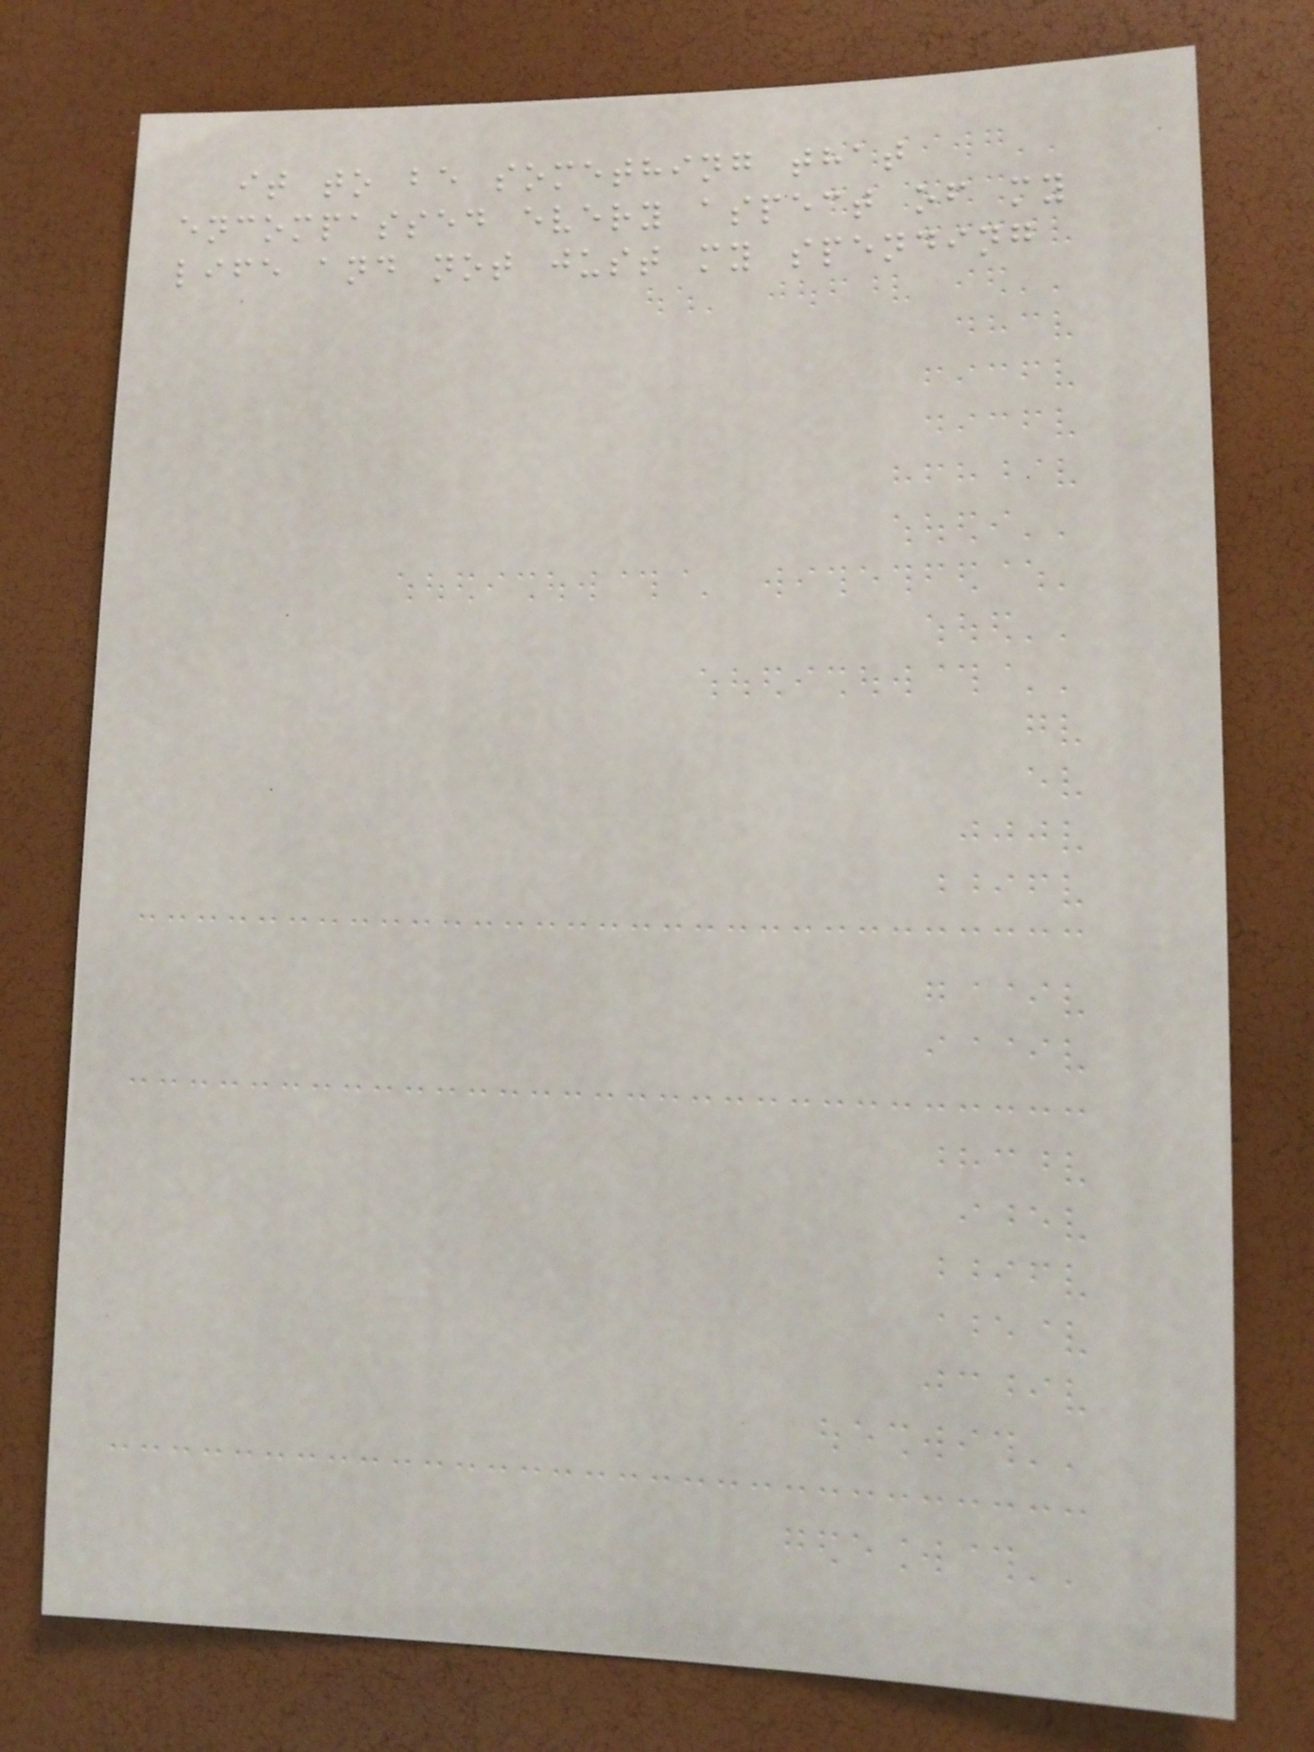it to be something that
encompassed every aspect of my
life and not just my spending
